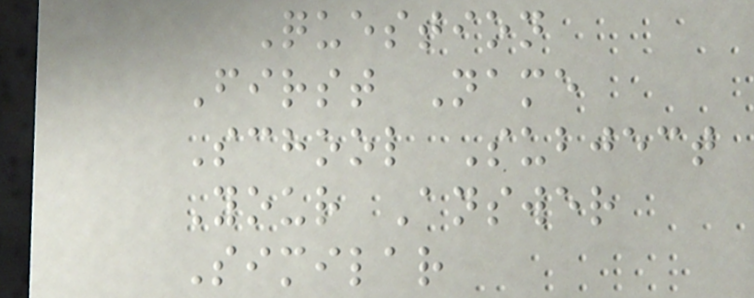Question
First Name
School Subject
Your Answer
Similar
